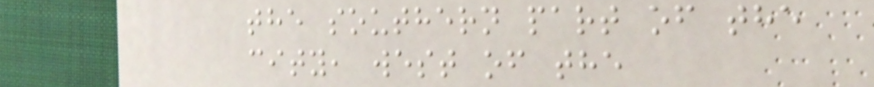the southern part of the
city, west of the
